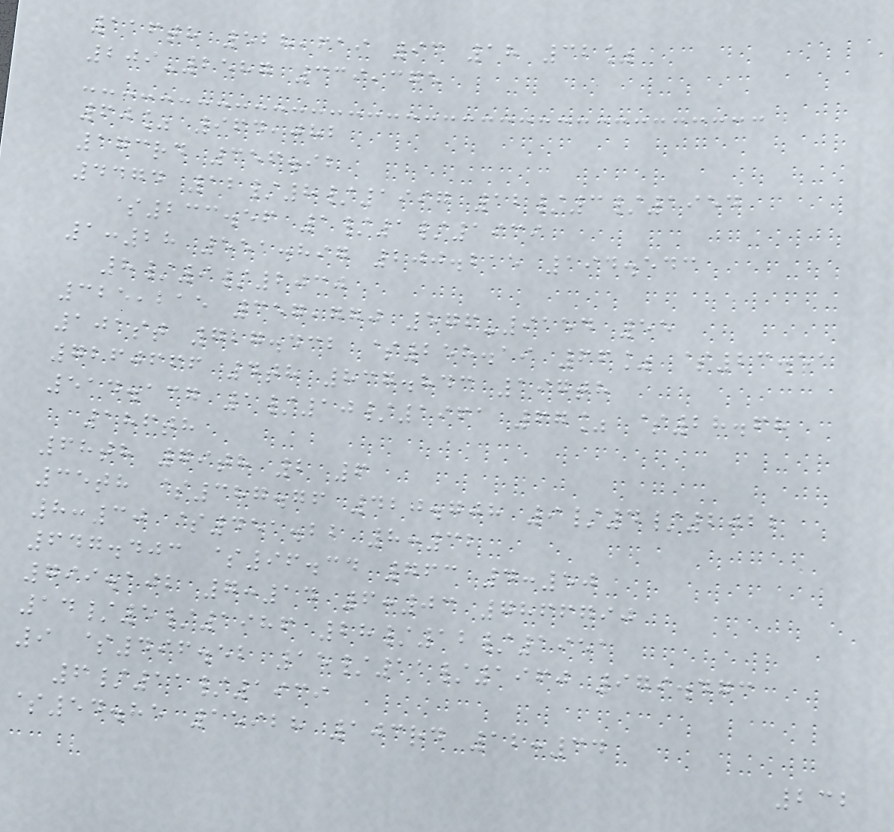116th 528,619 94 18 32%
209-2587 339,375
60% 964,082
173rd 356.92
4474 12/8/1997 12/3/1954
$233.56 1/1/1939
1:28 551.897 200.215 194.543
8/9/2030
325,215 357,770 576-9154 55
101st 727.432 $258.19 66% $23.51
7260666 4th 837.843 197th
514.137 1/10/1961 67% $28.68
186th
68th 79th 2 6
35th $387.76 420.708 9/4/2022
8:30 $451.22 8:32
647.403 $96.34 763 4:50
799.102 7:14 6:03 7866790
14/5/1986 28/12/1951
9 $496.52 15/11/1960 979.473
6/11/1939
$54.85 15928 103rd 12:34
232
